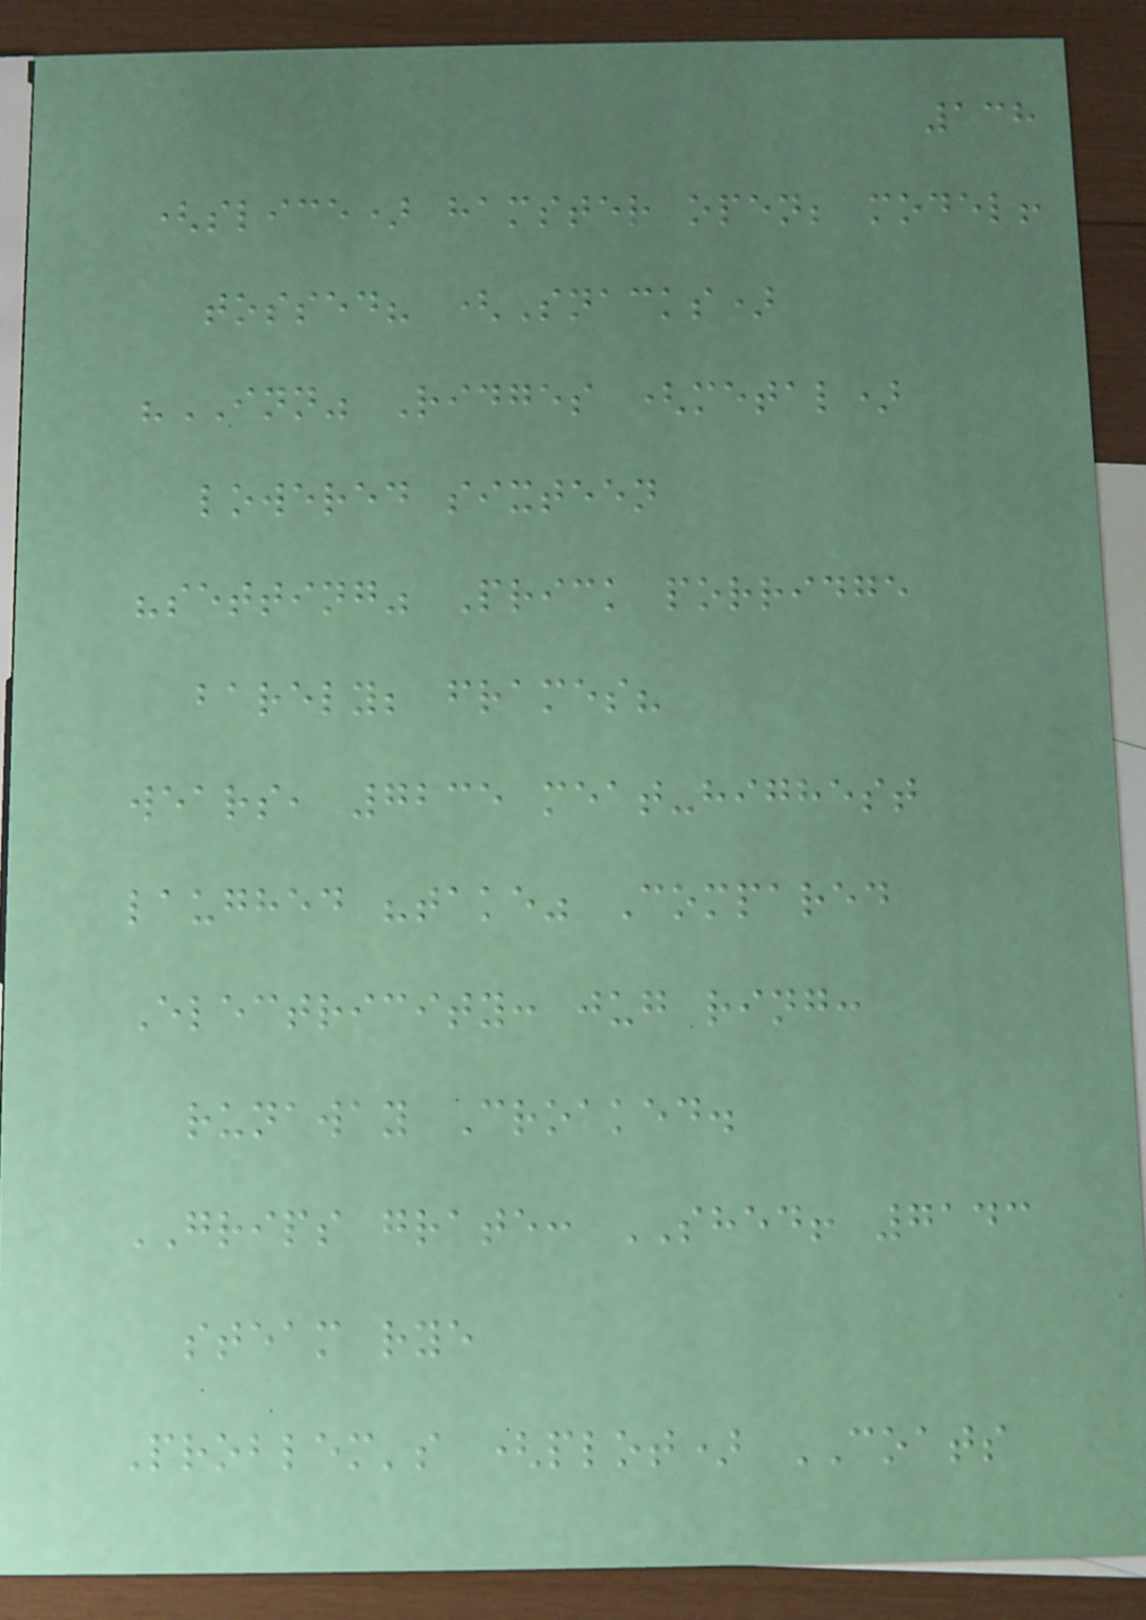138
(slice) hamster open; model!
tossed? (Snacks)
"INN" Ridges (metal)
lowered sixteen
"setting" Prick porridge
barely; frames?
wears, 7235 meat-highest
laughed "take" Compared
Electricity: jug ring:
runaway Croaked.
GRIPS grate: SHED! 7143
steam rye
Problem's (plot) COATS
